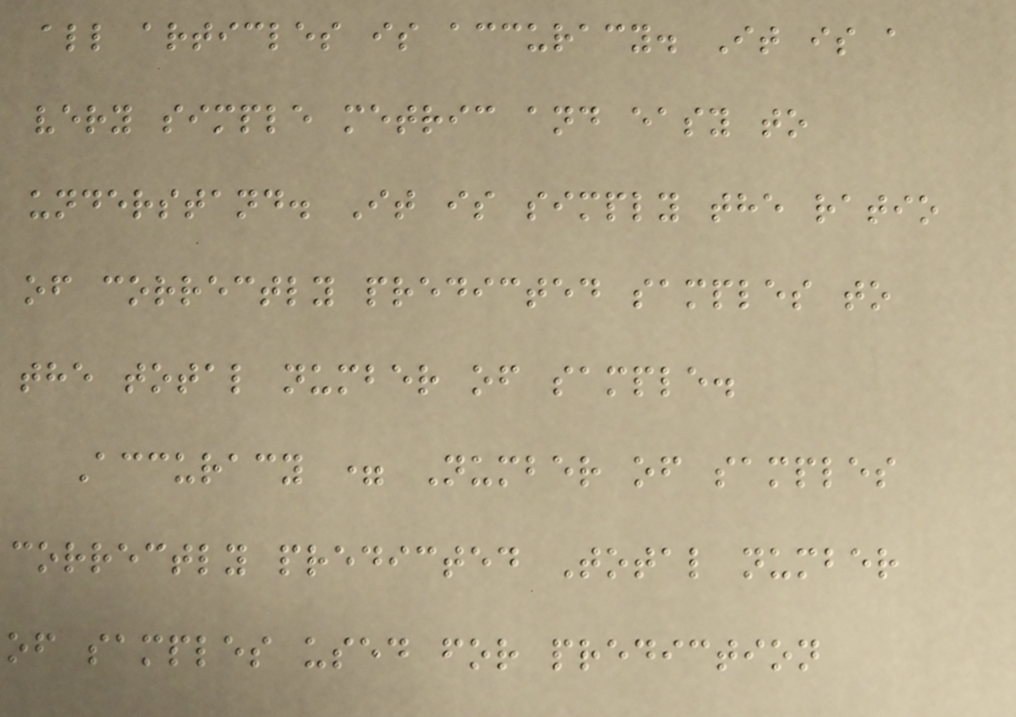all articles is accuracy. It is a
very simple metric and easy to
understand. It is simply the ratio
of correctly predicted samples to
the total number of sample.
Accuracy = Number of samples
correctly predicted Total number
of samples used for prediction
